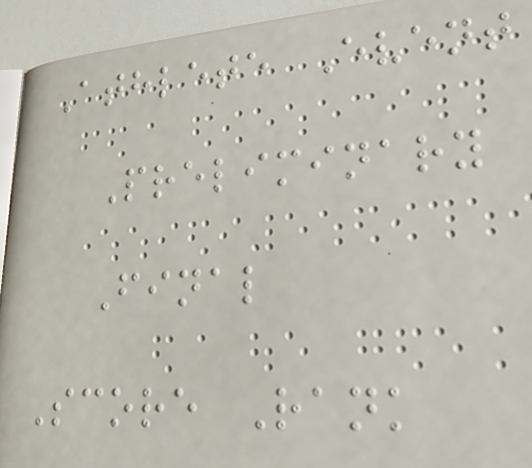Athlete Event
Preliminary
Final
Score Rank
